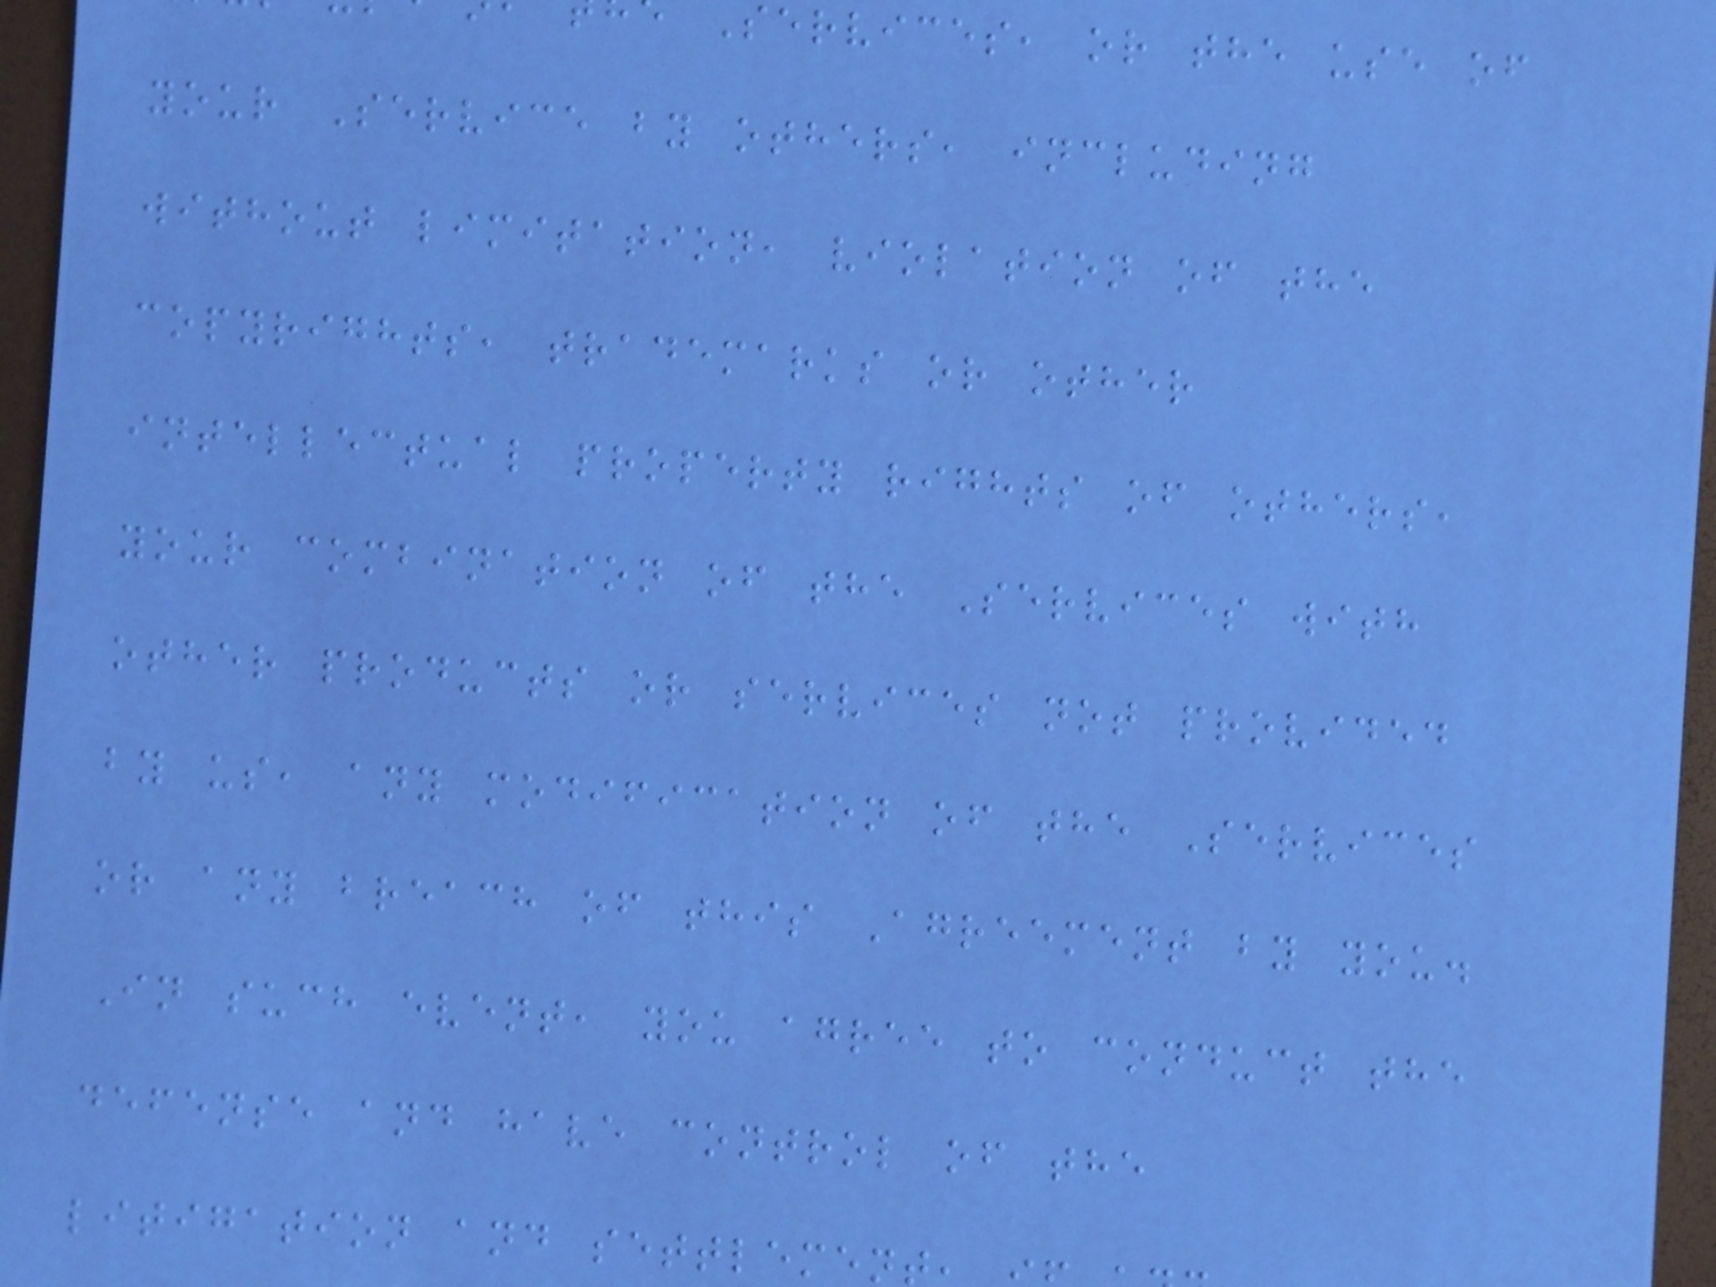Services, or the use of
your Service by others, including
without limitation, violation of the
copyrights, trademarks or other
intellectual property rights of others,
your combination of the Services with
other products or services not provided
by us, any modification of the Services
or any breach of this Agreement by you.
In such event, you agree to conduct the
defense and have control of the
litigation and settlemen
